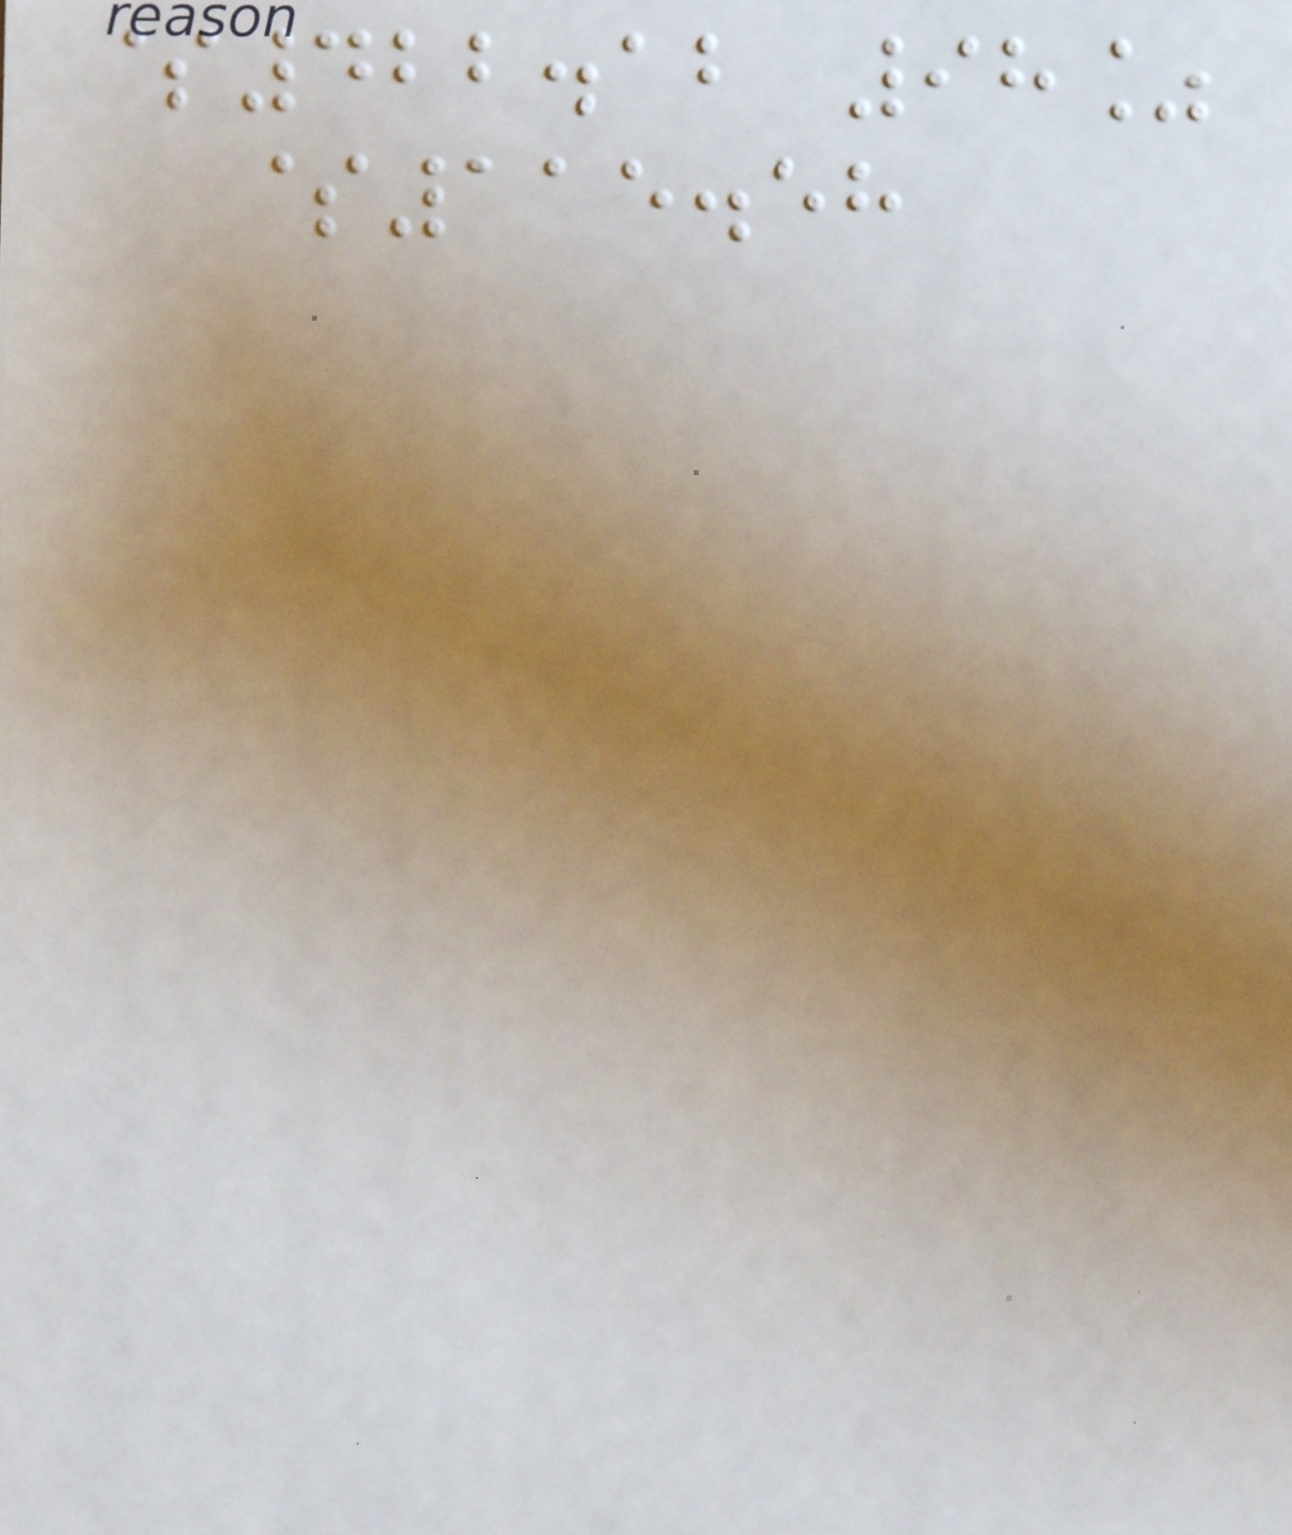$422.12 98%
$115.58
